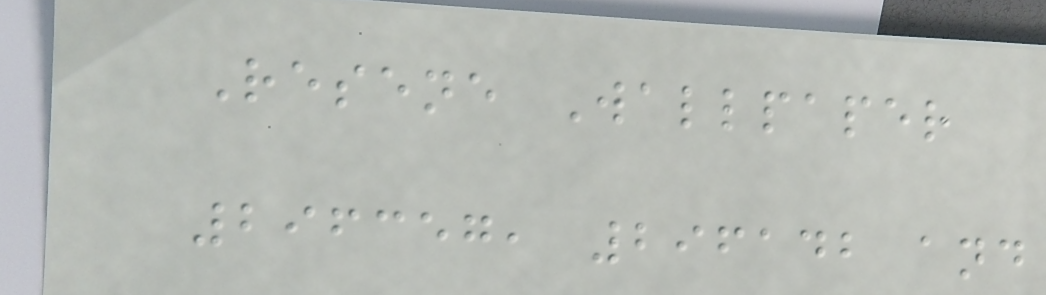Resene Wallpaper
296357, 296142 and
